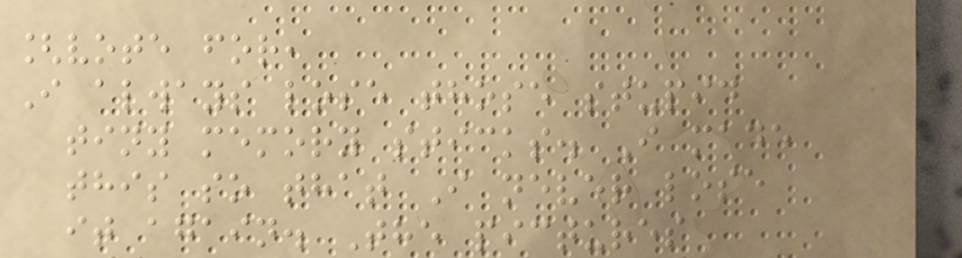[vote for,
I always lose those stupid
tiny memory sticks. I made
this so that I never lose
it again. The pictures
